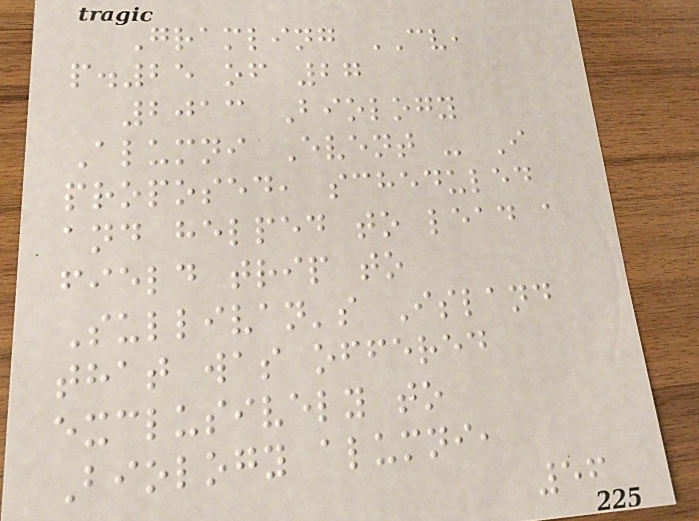Gramling CV,
p.25 of 27
2013 Biology
Alumni Event - I
proposed, scheduled
and helped to lead a
field trip to
Sullivan's Island
that was offered
exclusively to
Biology alumni,
56
